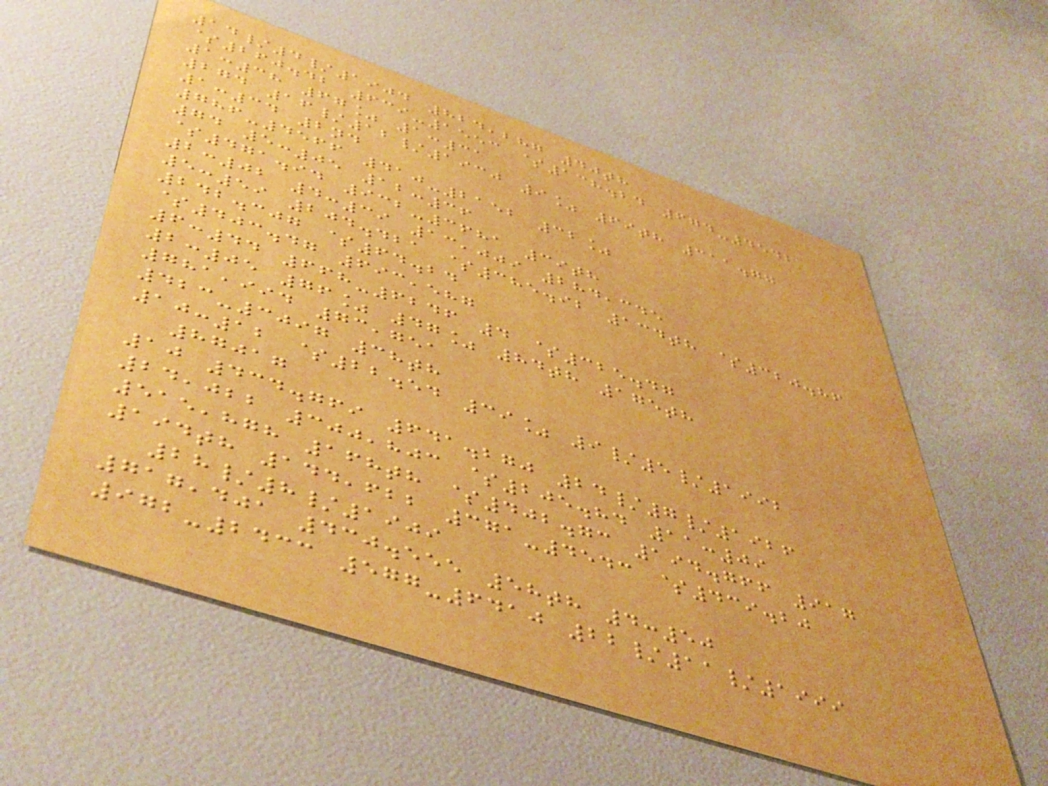14/4/1904 824,287 40th
$260.42 639-1553 $138.24 674-4542
1:38 67% 1:31
274 16/12/1930 9% 69th 311.77
1:34 2nd
786-4566 410-2152 32%
74 5:05 12:36
$471.94 932-3681 39th
2:02 4:39 13,009 284,345
5:59 204.421 $385.92 134th $320.86
242.307 $64.24
$403.47 693,587
6:44 668-6246 4 $325.47
2:05 76% 47% 84th 175th
781,994 73,751
423-3097 38th
10:12 $22.54 39% 9/5/1992
87017
10 434.769 641.270 24/7/1926
24,022 300,803 $205.84 11:09
515,878 168th $402.73 194.766 917
194th 144,622 371-4543 $439.20
28/8/1909
717,401 430.555 58th 4:50
972-2433 577-6410 22/11/1999
